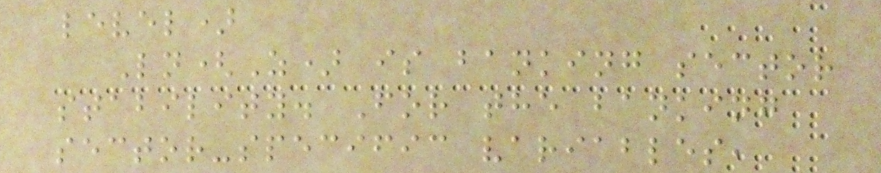level)
Ln(Z) is banking sector
stability. For the banking
sector-specific variables,
